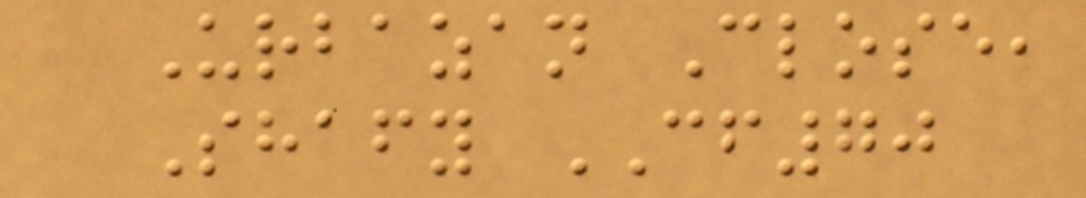Urbazan Close,
Shafy CF70
